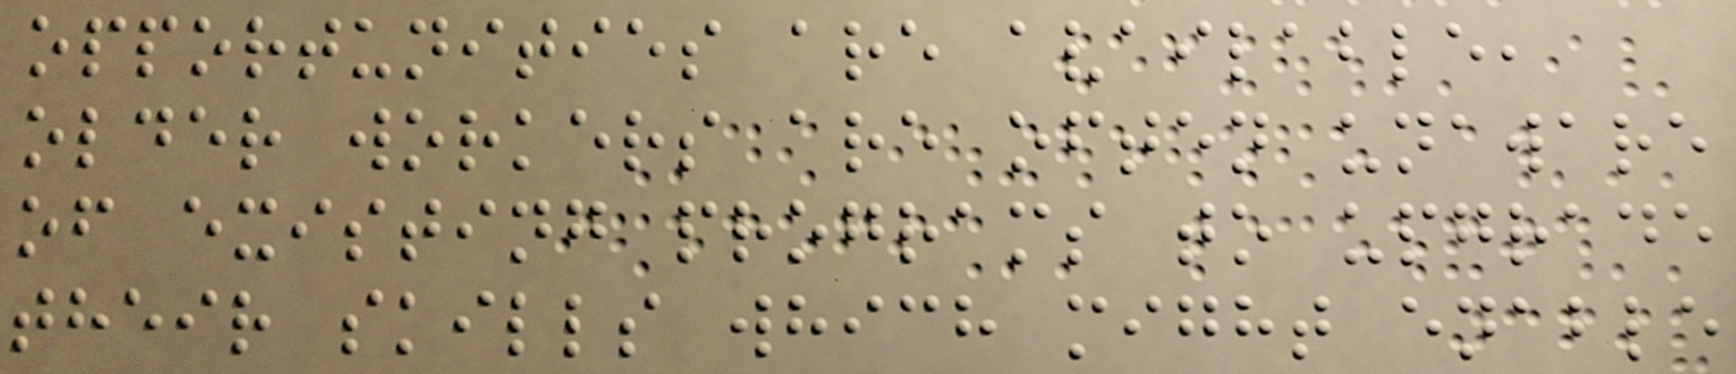opportunities are available,
older workers are often unaware
of existing programs to upgrade
their skills which might enable
